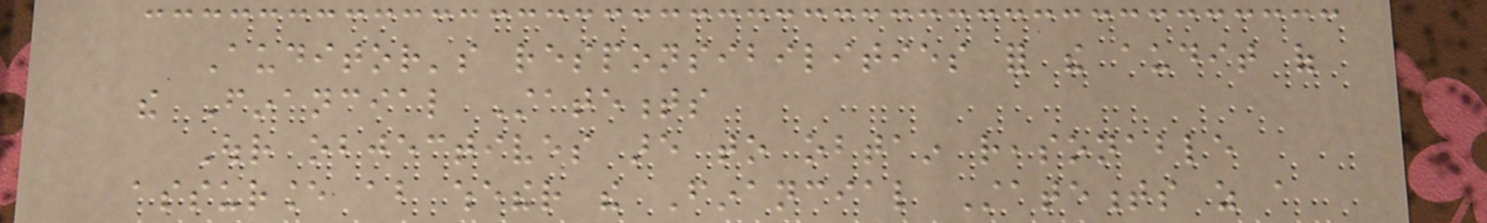Auditor's responsibilities for the audit of
the Financial Statements
Our objectives are to obtain reasonable
assurance about whether the Financial Statements as a
